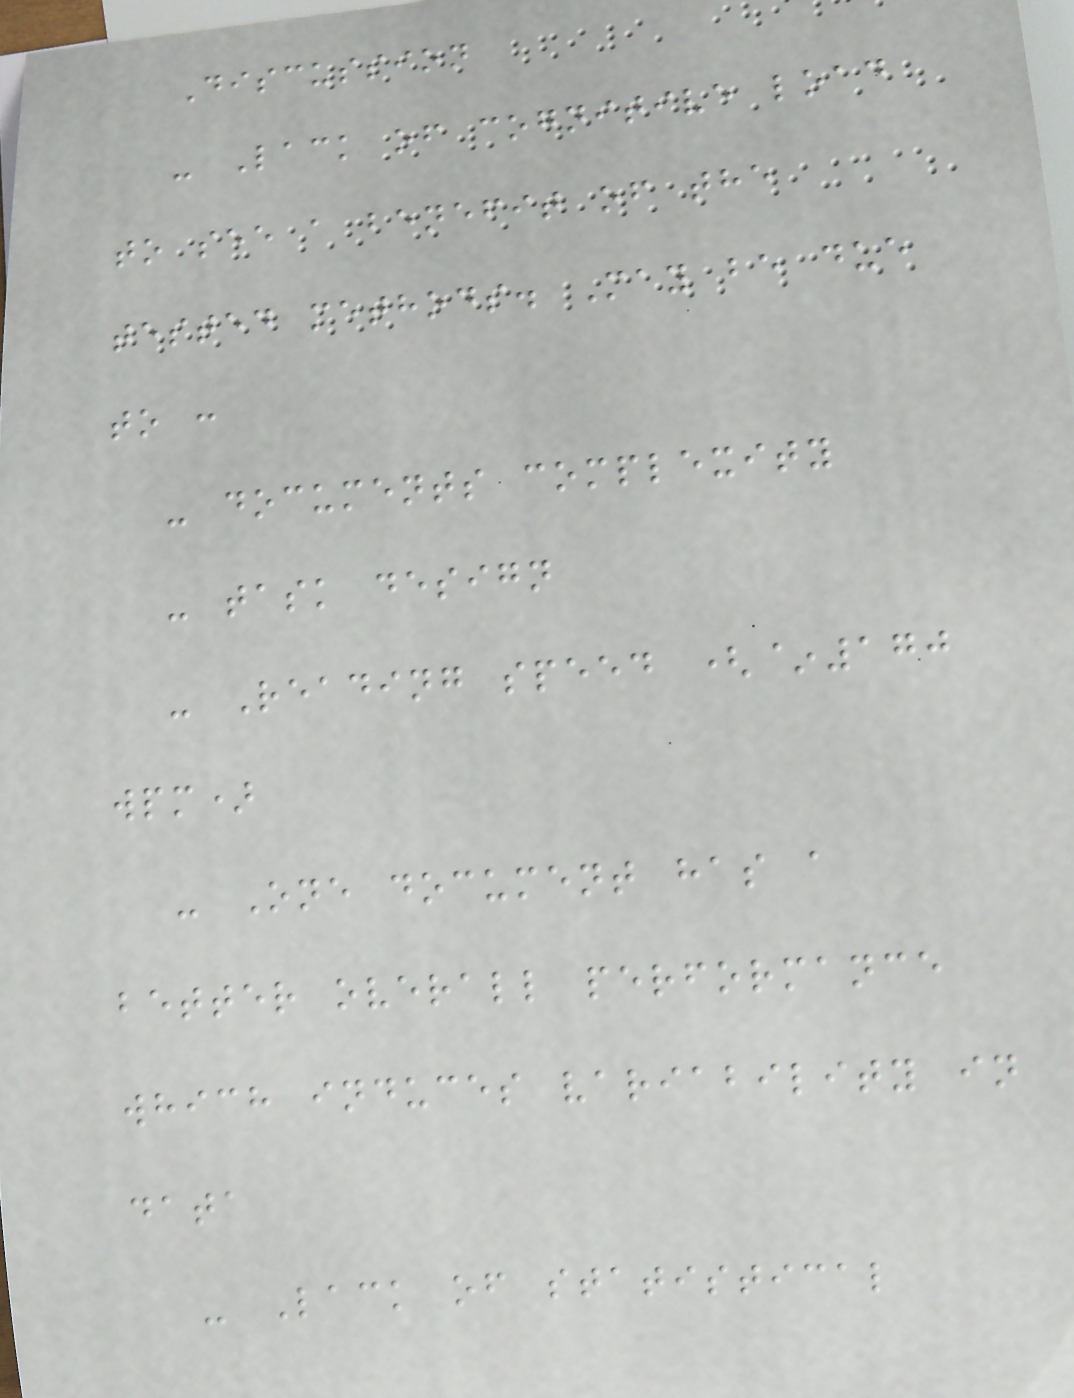Discussion
- Lack of cognitive load
to see a benefit of the
tested methods. May be due
to :
- documents complexity
- task design
- Reading speed (~170
wpm)
- One document has a
better overall performance
which induces variability in
data
- Lack of statistical
